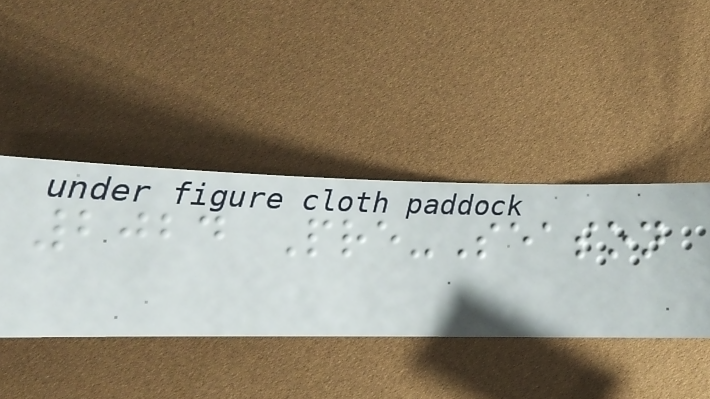2024 Pre-Season
